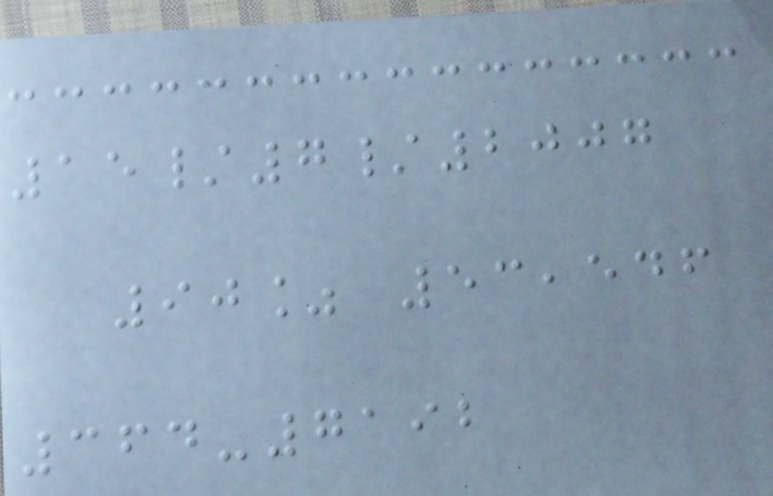15/7/2007
90% 53,546
364-7192
